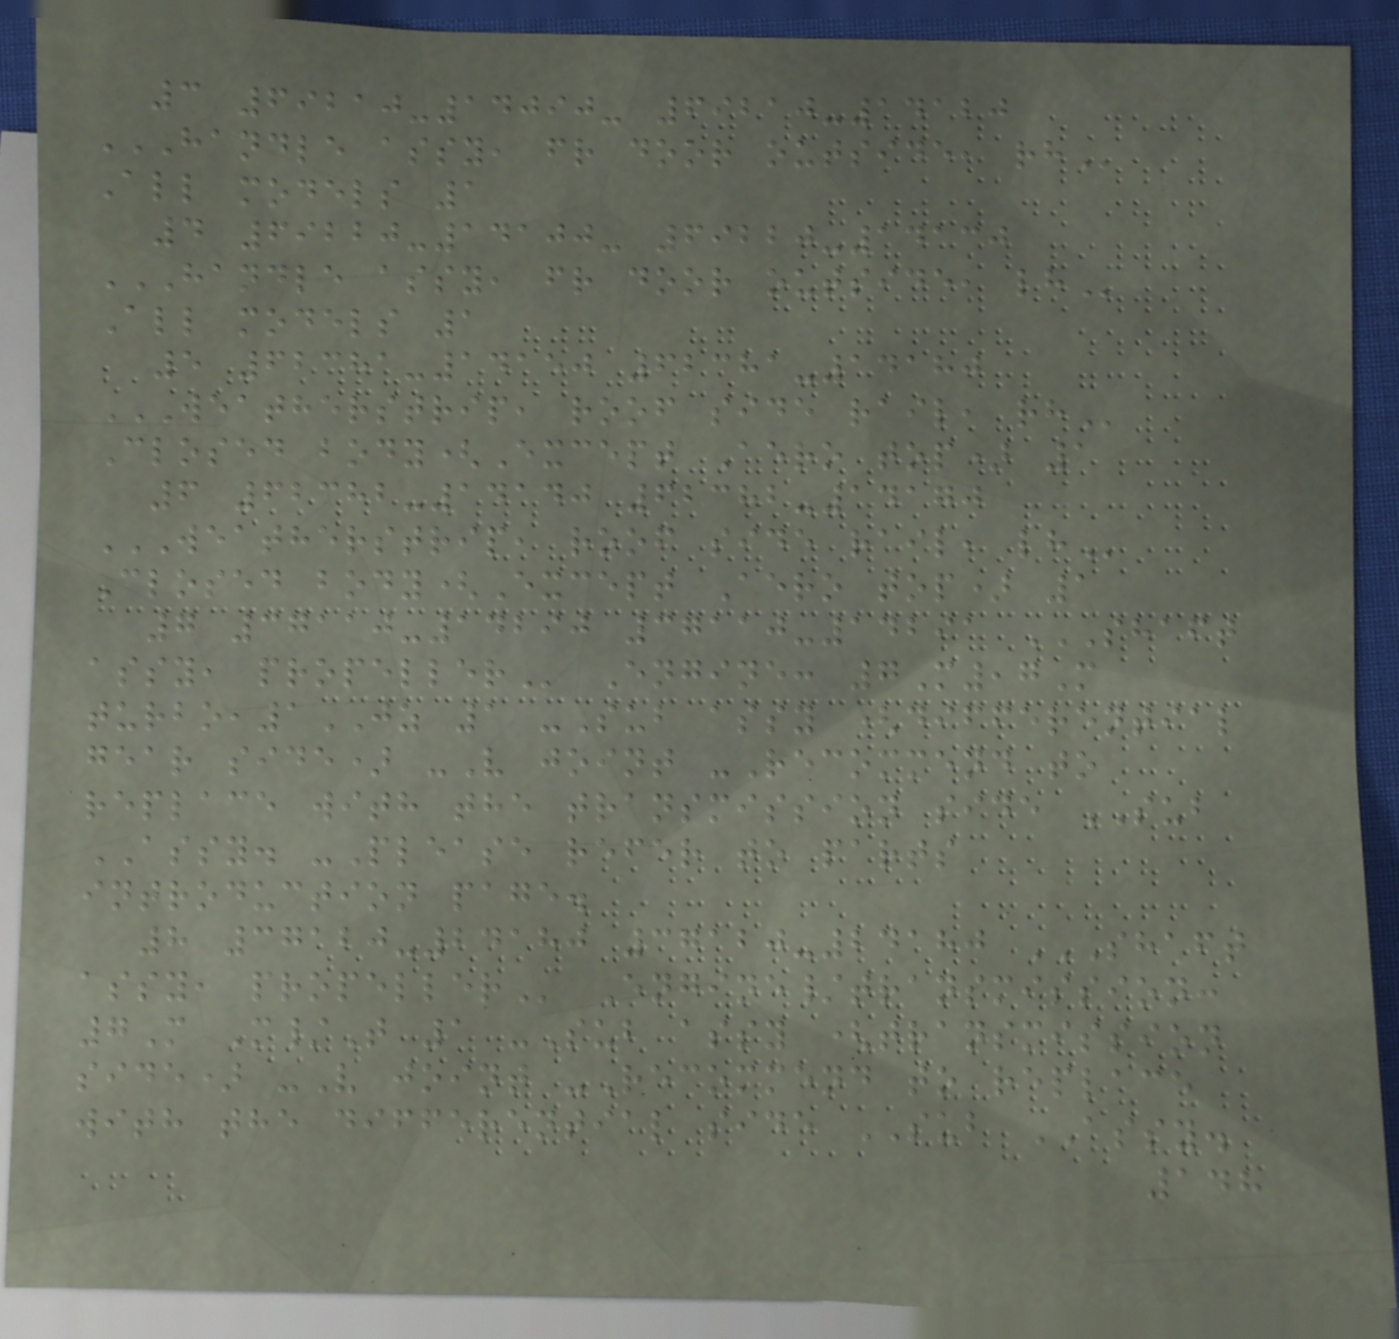3 69210-14090- 69210-14120
HANDLE ASSY, FR DOOR OUTSIDE, RH
All models 1
4 69220-14100- 69220-14130
HANDLE ASSY, FR DOOR OUTSIDE, LH
All models 1
5 62381-14150 62381-14180
WEATHERSTRIP, ROOF SIDE RAIL, RH
Closed body(Except Aero top) 1
6 62382-14140 62382-14170
WEATHERSTRIP, ROOF SIDE RAIL, LH
Closed body(Except Aero top) 1
7 37110-14290 37110-14291 SHAFT
ASSY, PROPELLER Engine: 7M,7M
turbo,1JZ 1 -Sub assy (differential
gear side) -V joint -Recommend to
replace with the transmission side SUB
ASSY. -Please refer to parts
introduction page.
8 37120-24180 37120-24180 SHAFT
ASSY, PROPELLER Engine/transmission:
7M M/T 1 -Sub assy (transmission
side) -V joint -Recommend to replace
with the differential side SUB ASSY.
148
